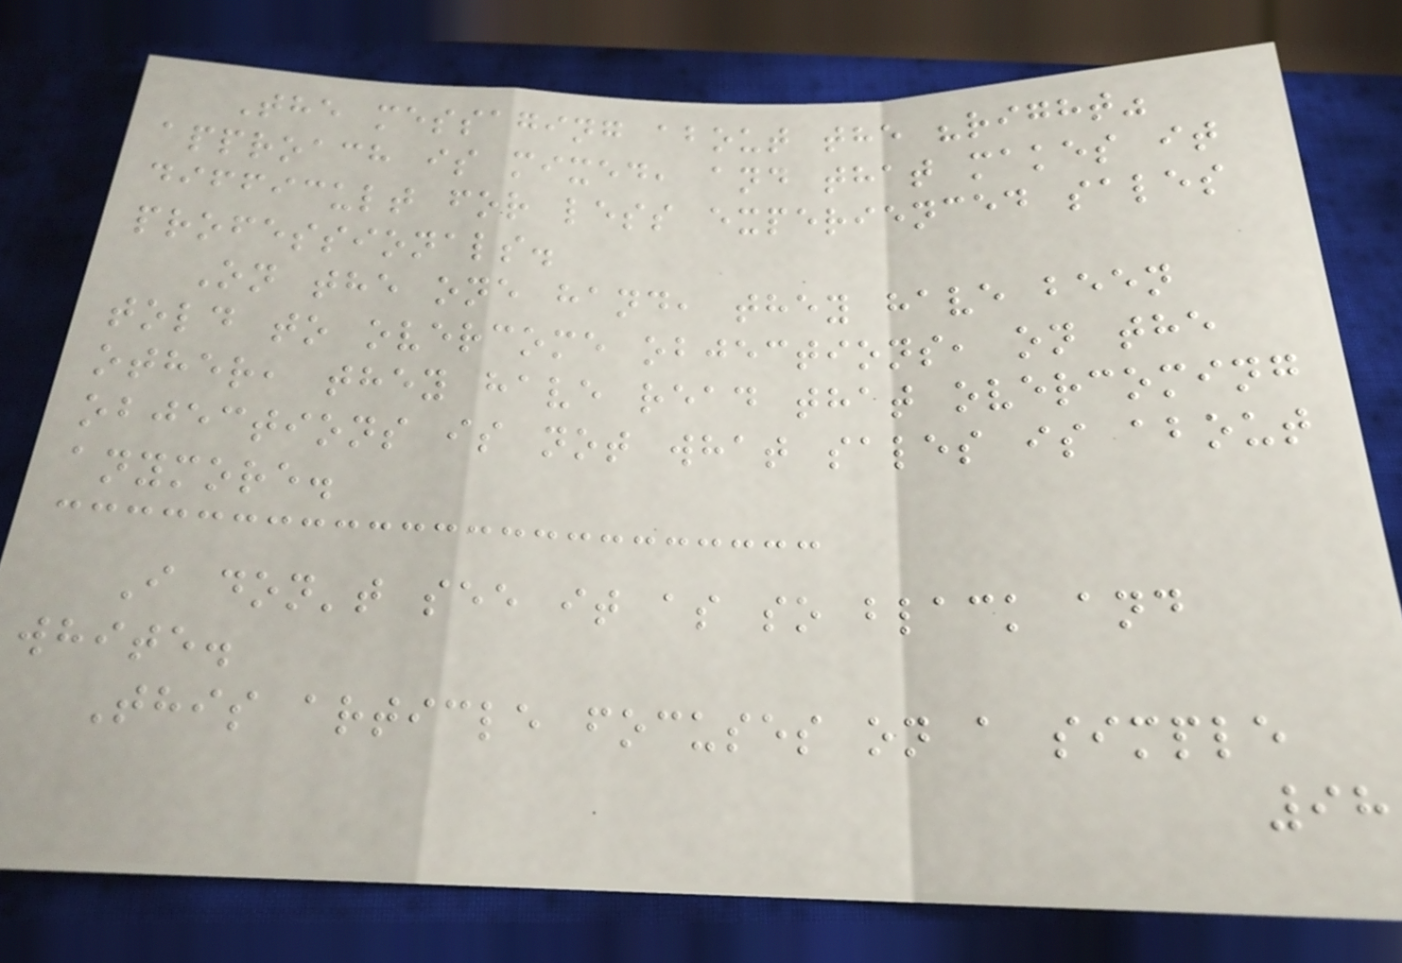The messaging about the "right"
approach is mixed, and that makes it
difficult for less experienced sales
professionals.
On the one hand, they have been
told to overcome objections, on the
other, they have read that overcoming
objections is not what sales is about
anymore.
I don't see it as so black and
white.
This article focuses on a simple
98
